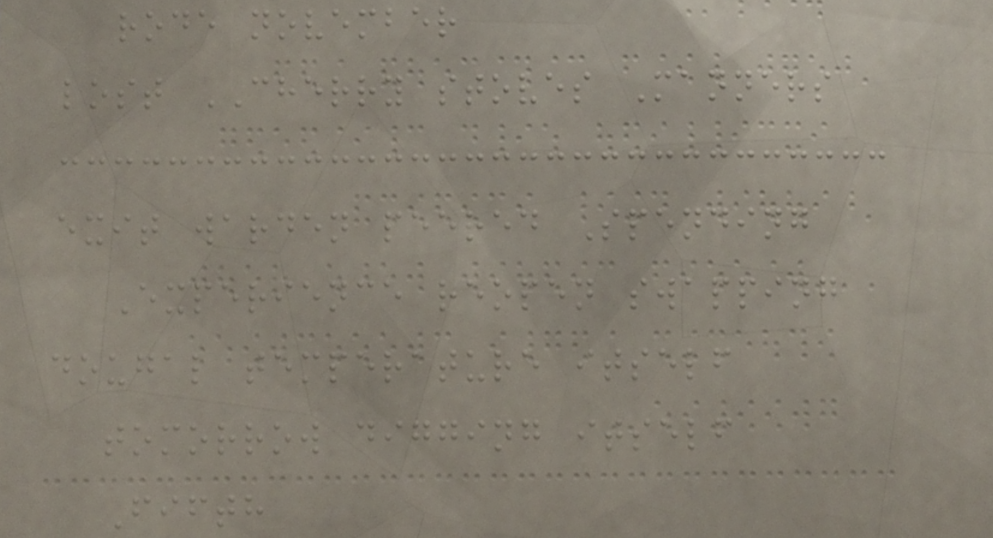rode november
lost CHERRY stoves Manners
exit warden peered Spending
Experience reopen swapping
dougal temperature itself
tomorrow digging itself
Fifth
